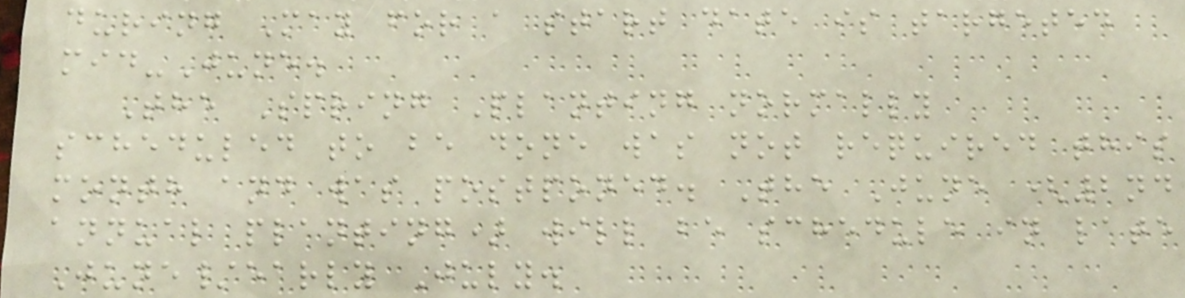during May for a start date is targeted
mid-June.
The Spring Planting normally
scheduled to be done was not required this
month and was postponed. The June (2nd
annual planting) will be schedule in late
June/early July.
